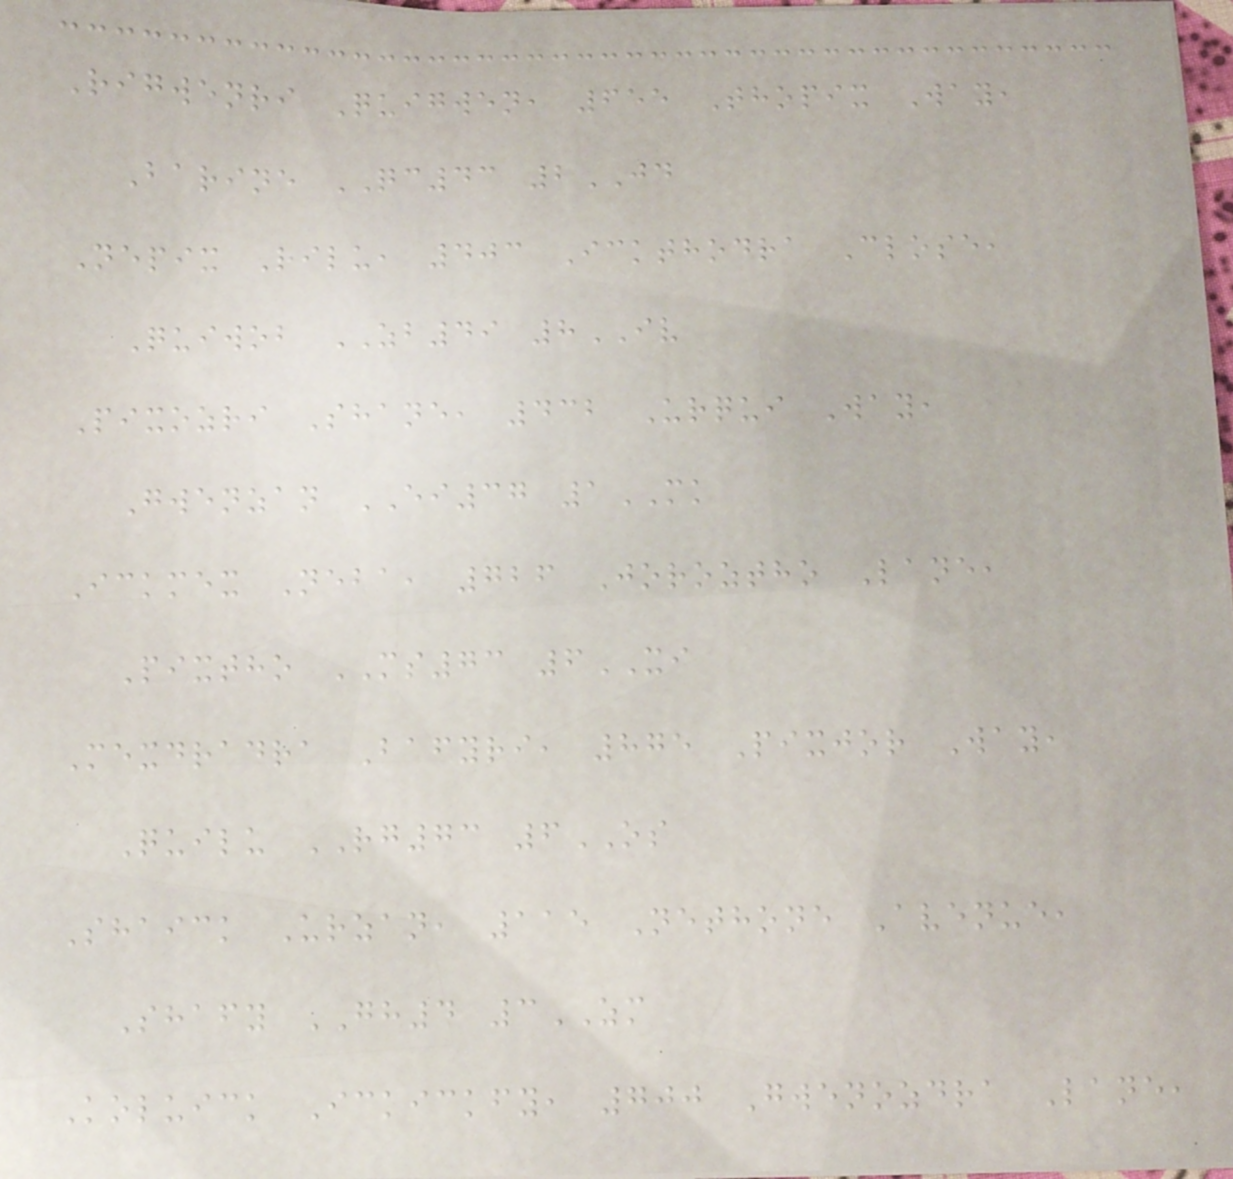Rigwenri Quigwen, 655 Thopix Way,
Barine QC43 2JD
Nepix Rilu, 403 Ickthodra Close,
Quiwob ZB49 8IV
Pixozri Shane, 432 Urqui Way,
Gwenzan EI37 1MK
Ickmex Neba, 726 Joroztho Lane,
Pixtho MS73 6XI
Mexdradra Bafyri, 875 Pixjor Way,
Quilu RG73 6OS
Shaick Urzan, 115 Nethone Avenue,
Shafy GH4 3ZM
Koluick Ickickfy, 700 Gwenozdra Lane,
